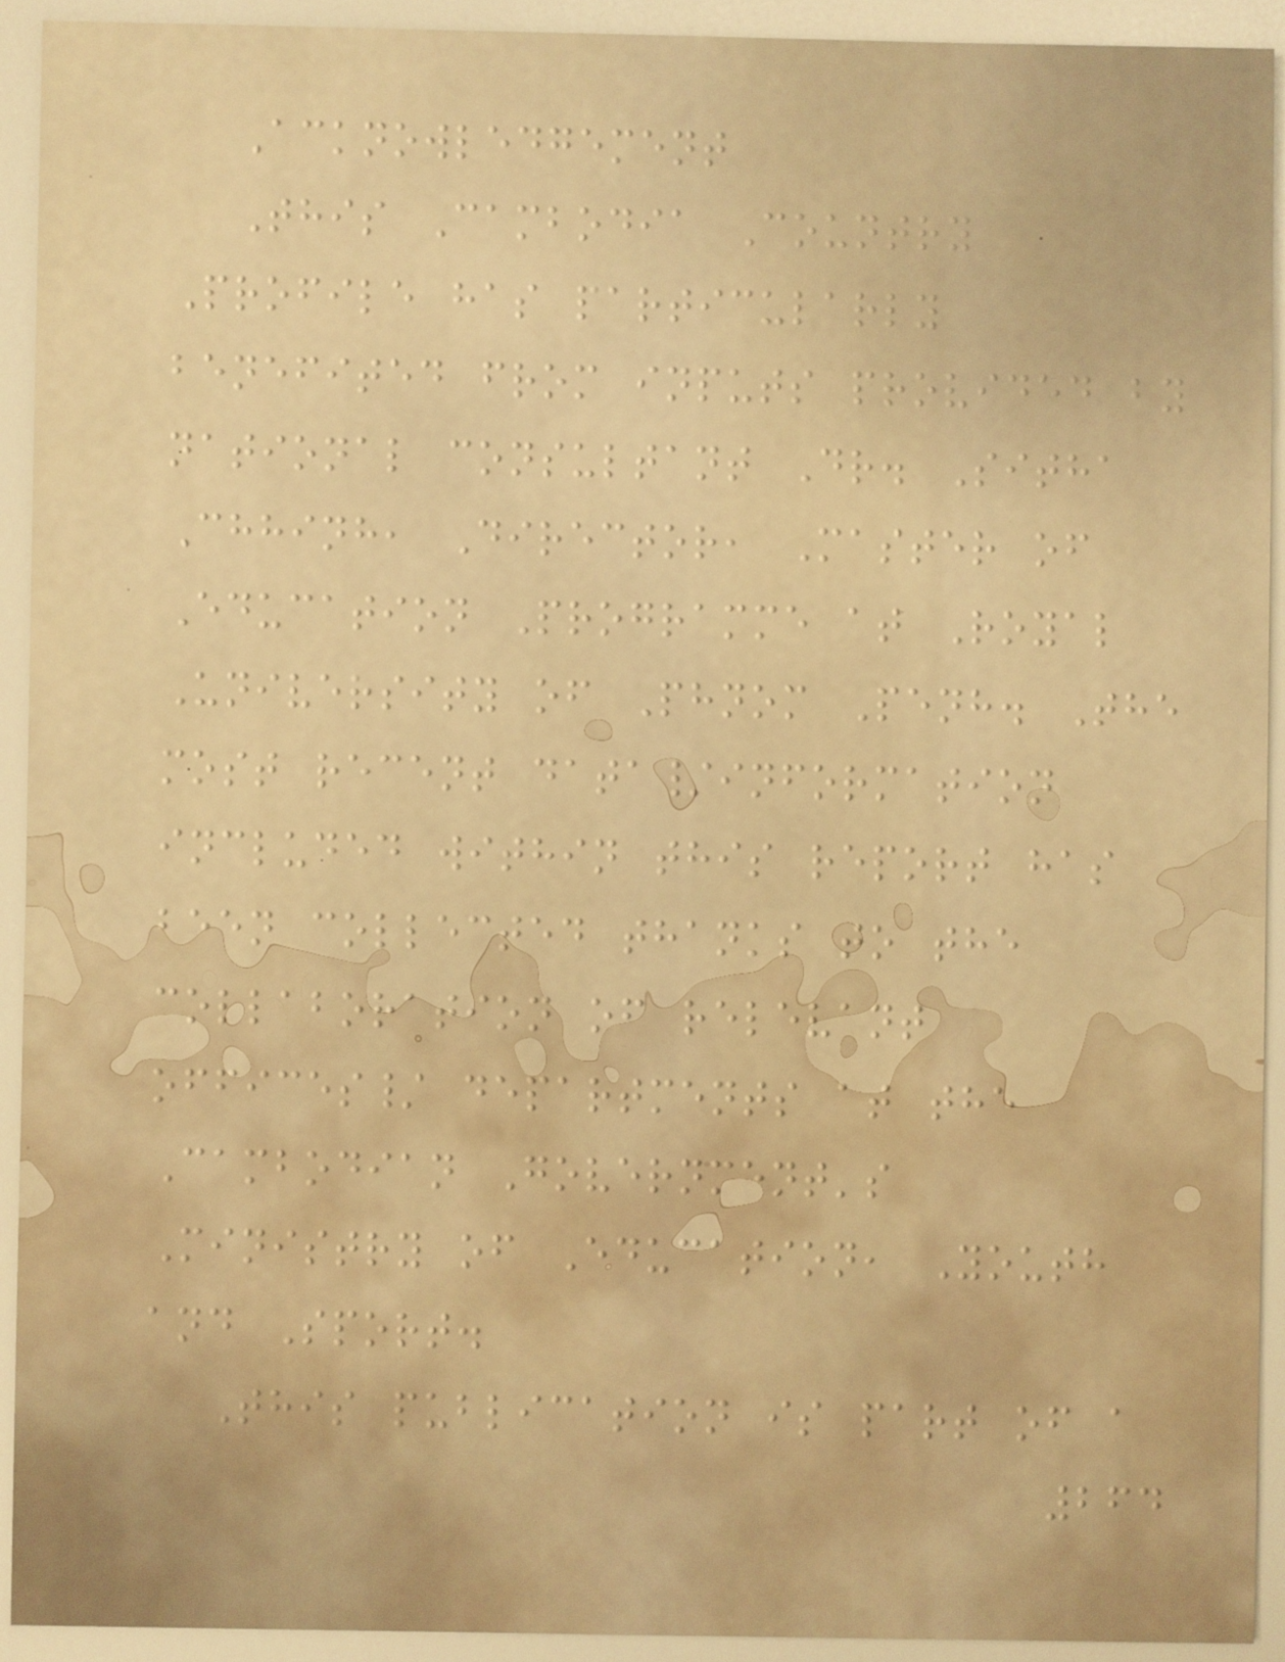Acknowledgement
This Cambodia Country
Profile has particularly
benefited from inputs provided by
national consultant Dr. Sitha
Chhinh, Director, Master of
Education Programme at Royal
University of Phnom Penh. The
most recent data/information
included within this report has
been collected thanks to the
collaboration of relevant
offices/ departments at the
Cambodian Government's
Ministry of Education, Youth
and Sport.
This publication is part of a
264
